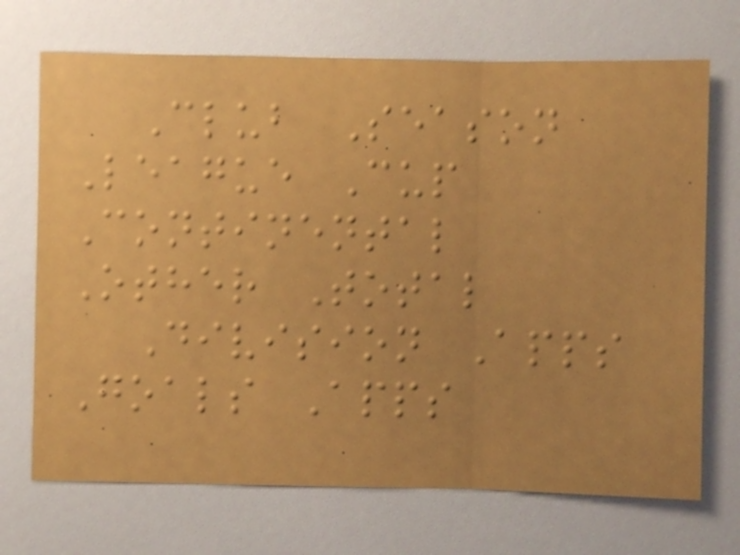Club Season
League Cup
Continental
Other Total
Division Apps
Goals Apps
